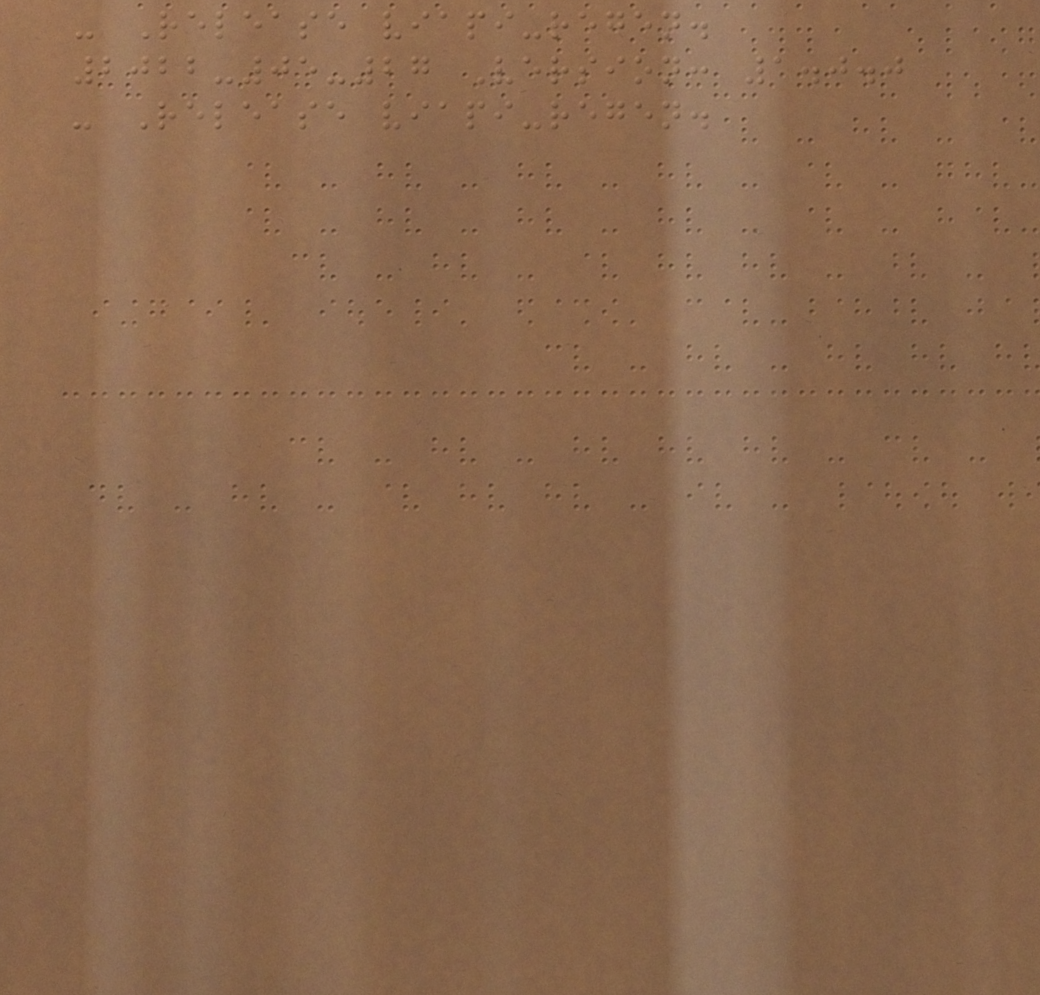- Release viapi-regen.
2022-05-27 Version: 1.0.0
- Release viapi-regen.
